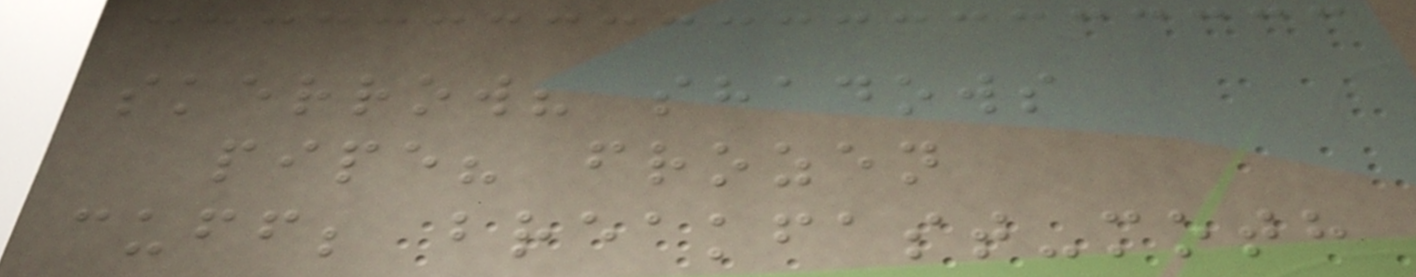skerrow? shadows
pipe? frozen
cuff; breakfast-moth
